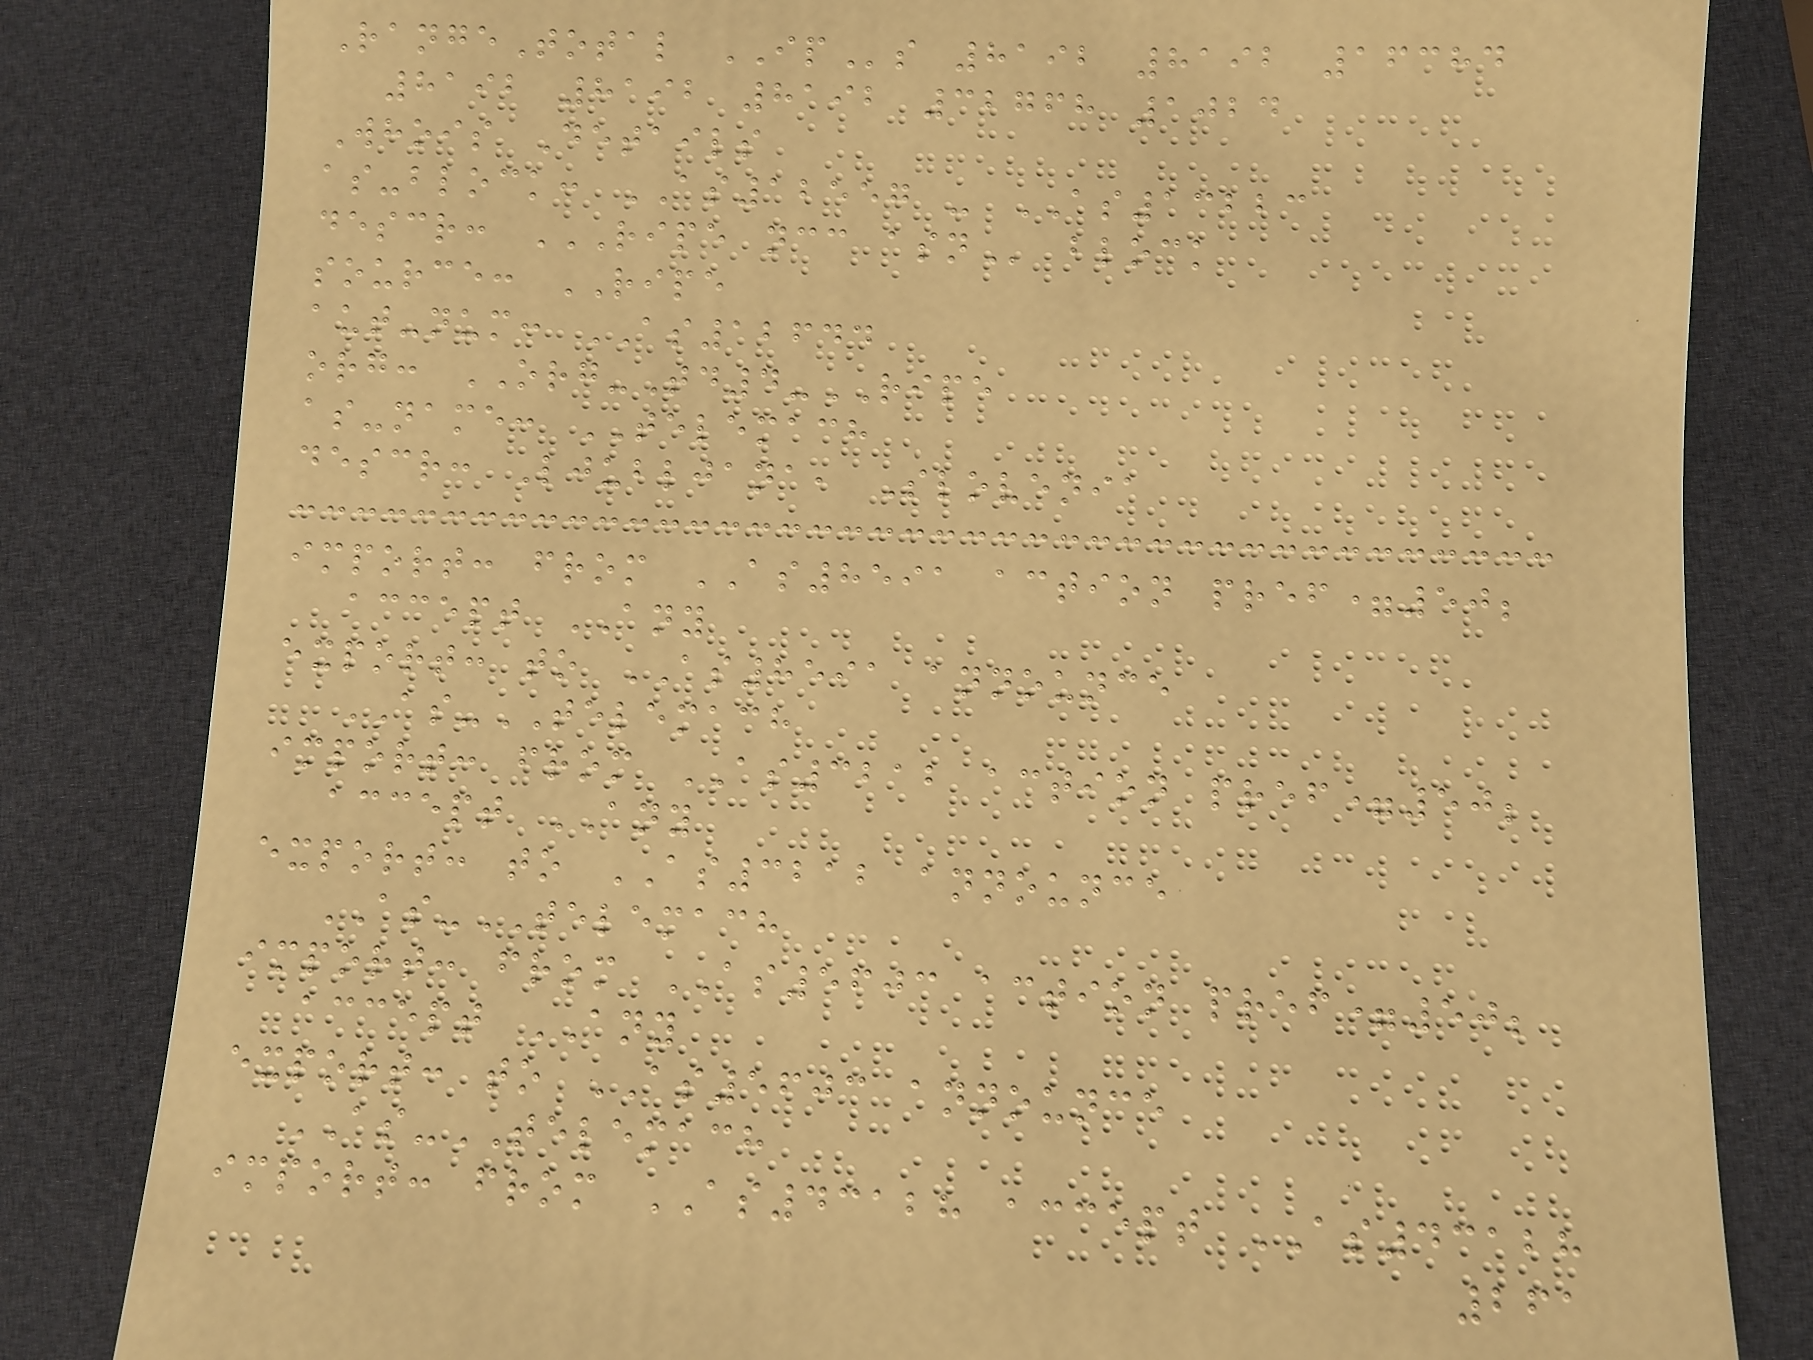RangeTotal IPs 8192 8192 16384
8192 8192 8192 32768 1024
Whois Details
as-block: AS12557 - AS13223
descr: RIPE NCC ASN block
source: RIPE
aut-num: AS12644
org: ORG-Td4-RIPE
as-name: TELEMACH
descr: Ljubljana, Slovenia
import: from AS8591 action pref=50;
accept ANY
export: to AS8591 announce
AS-TELEMACH
import: from AS3212 action pref=50;
accept ANY
export: to AS3212 announce
AS-TELEMACH
import: from AS5603 action pref=50;
accept ANY
export: to AS5603 announce
AS-TELEMACH
import: from AS43128 accept AS43128
261
